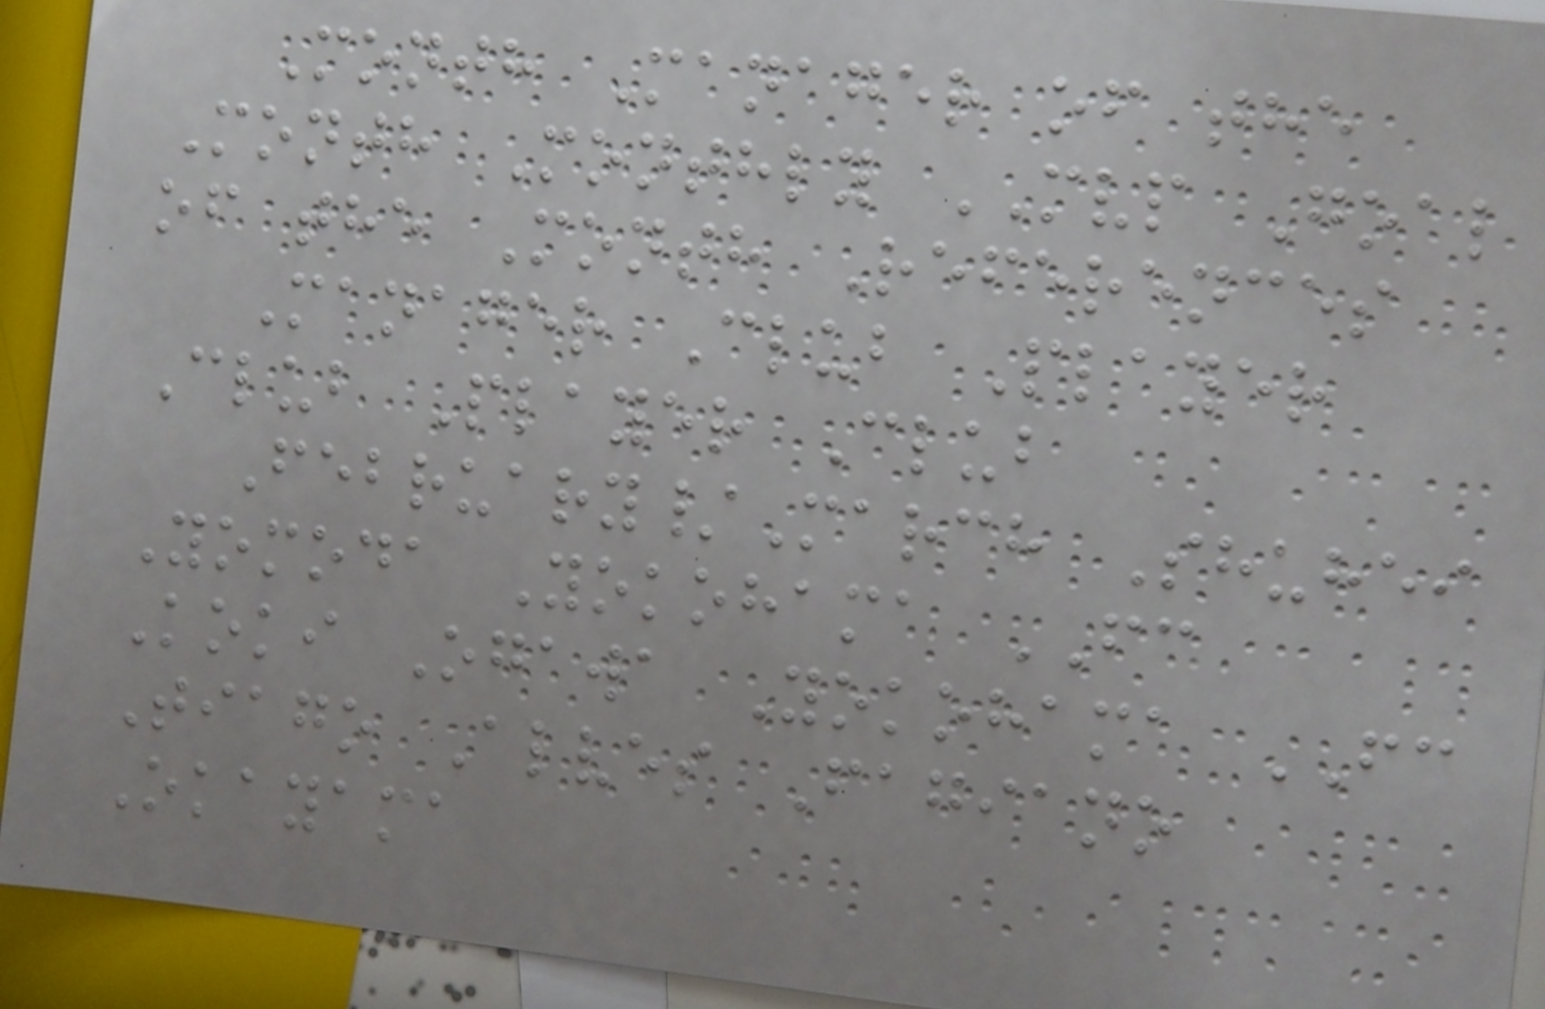Month Manager of the
Month Monthly MVP Goal
of the Month References
Manager Club Player
Club Player Club
February/March Shuhei
Yomoda Yokohama FC
Koki Ogawa Yokohama FC
Tiago Alves Fagiano
Okayama
